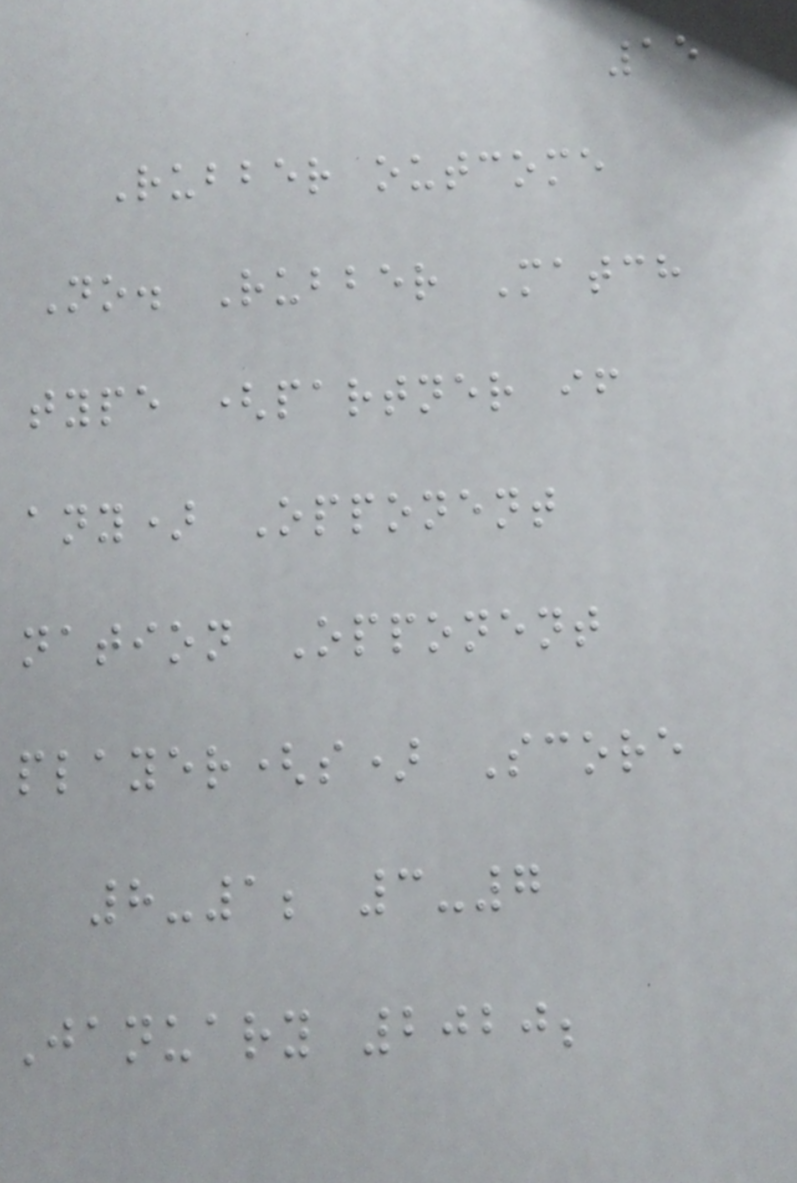15
Rubber outcome
No. Rubber Match
type (partner if
any) Opponent
nation Opponent
player(s) Score
8-1; 3-7
January 2020;
